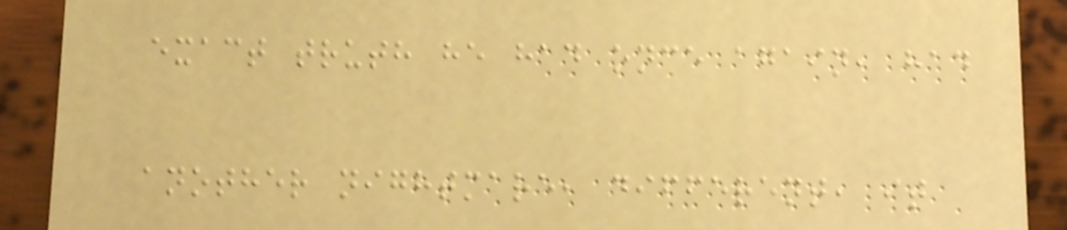exact truth he had once again, had
another nightmare, different, it
